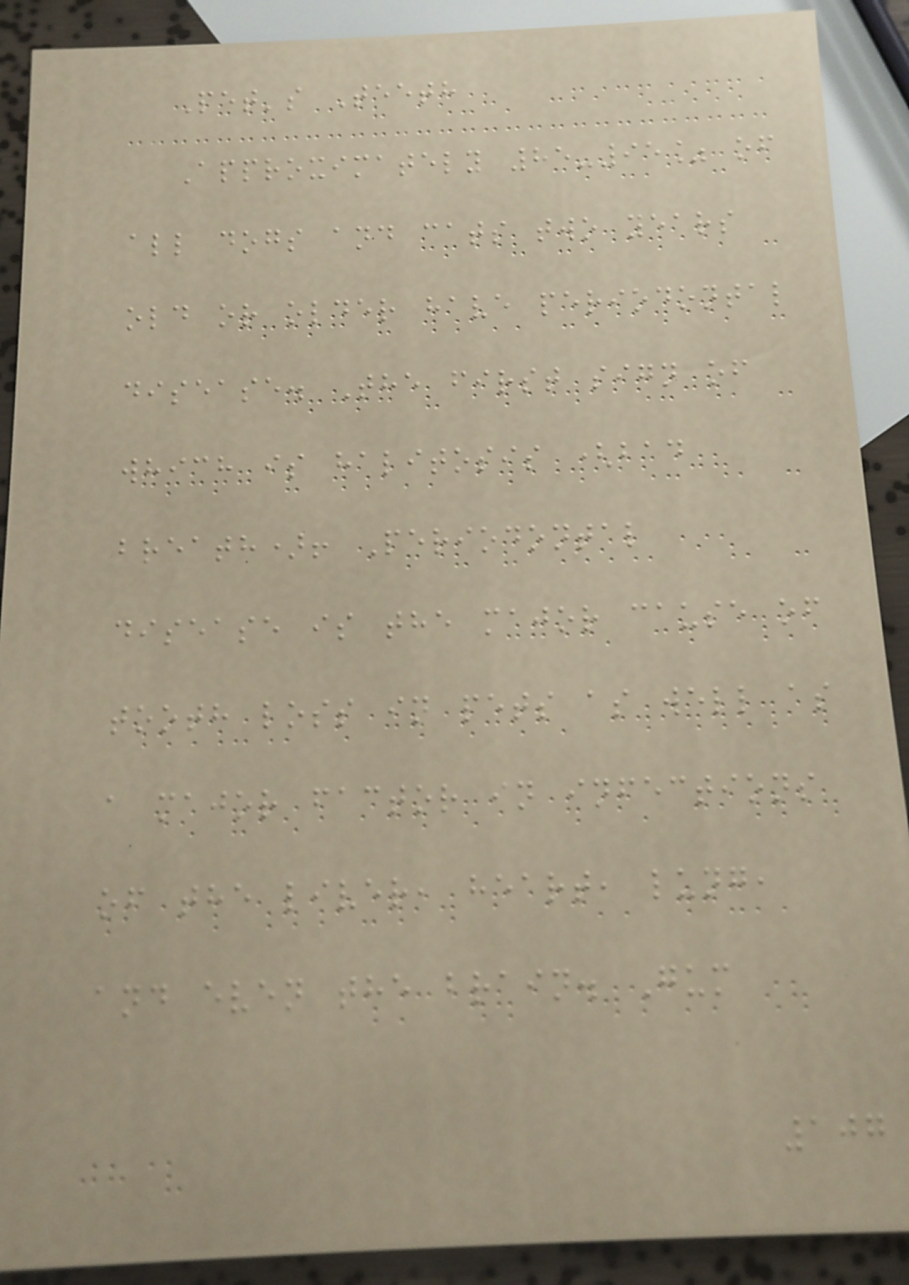Pet's Teeth
Approximately 85-95% of
all dogs and cats two years
old or older have periodontal
disease. The first sign of
which is halitosis (bad
breath)! Periodontal
disease is the major cause of
tooth loss in pets as well as
a major factor in infections
of the liver, heart, lung,
and even the brain. Gum
107
